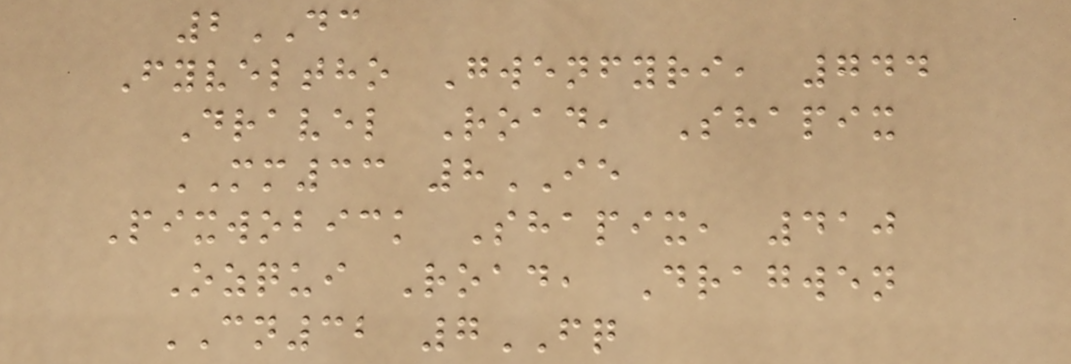2DC
Fyveltho Gwenfyri, 744
Dravel Road, Shapix
MM33 8IE
Pixwobick Shapix, 410
Ozqui Road, Dragwen
CN32 7FQ
